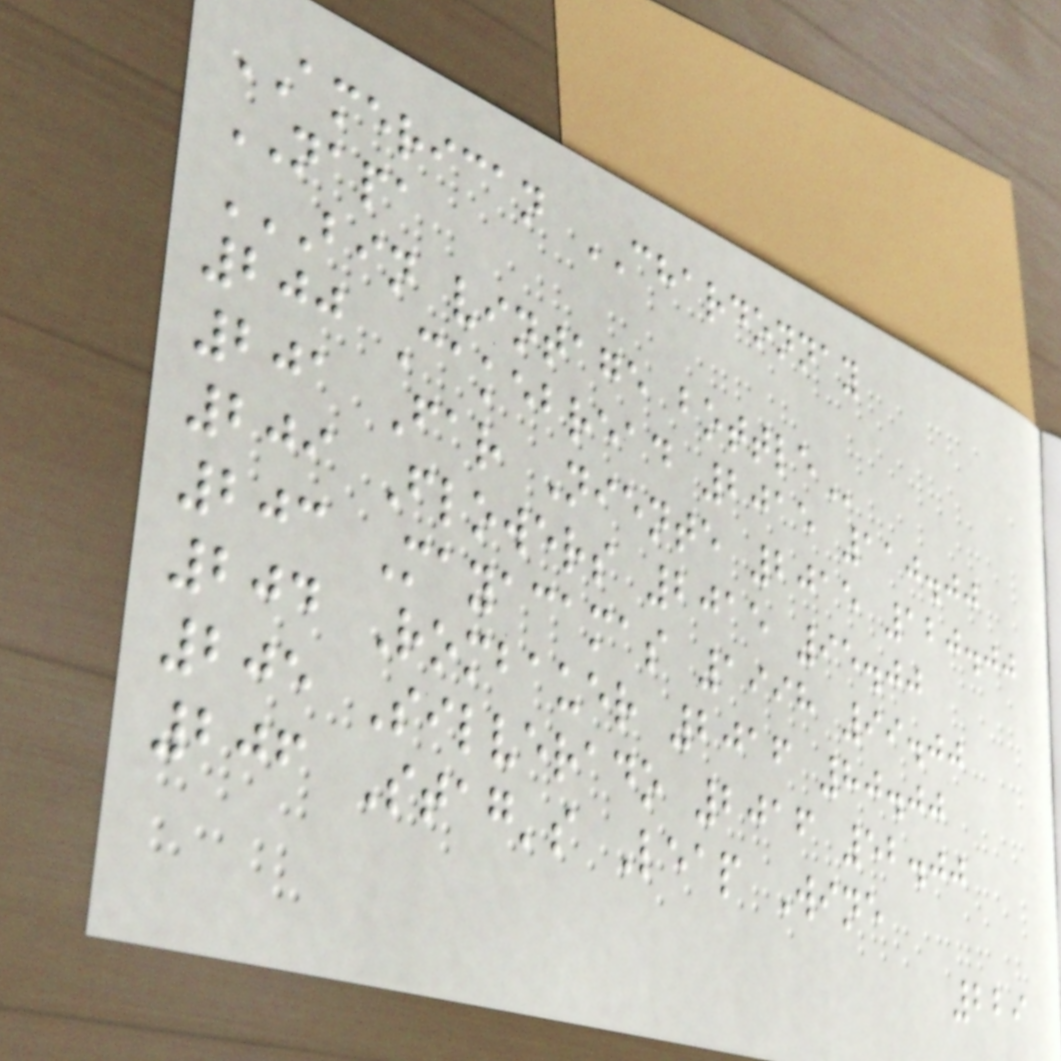AMERICAN CHARDONNAY
NAPA
BIN VINTAGE BOTTLE
200 Cakebread 2015 110.00
201 Far Niente 2015 120.00
209 Flowers 2015 95.00
203 Mayacamas 1998 99.00
204 Rombauer 2016 80.00
205 Silverado 2016 52.00
206 Stag's Leap Wine
229
